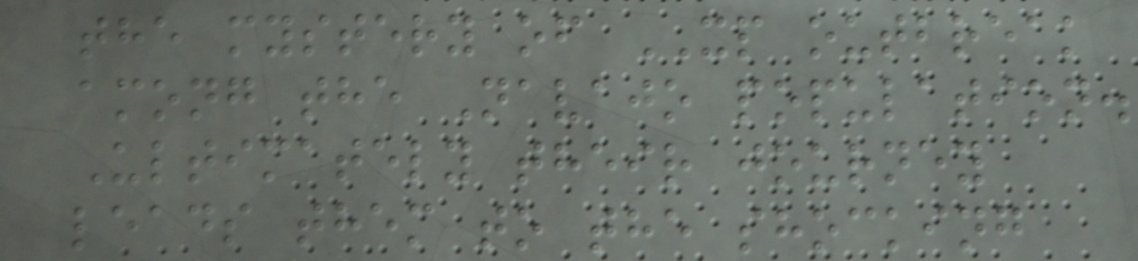the mystery of XP outbreak
among the Navajo population.
Ultimately their journey
leads them to the shocking
